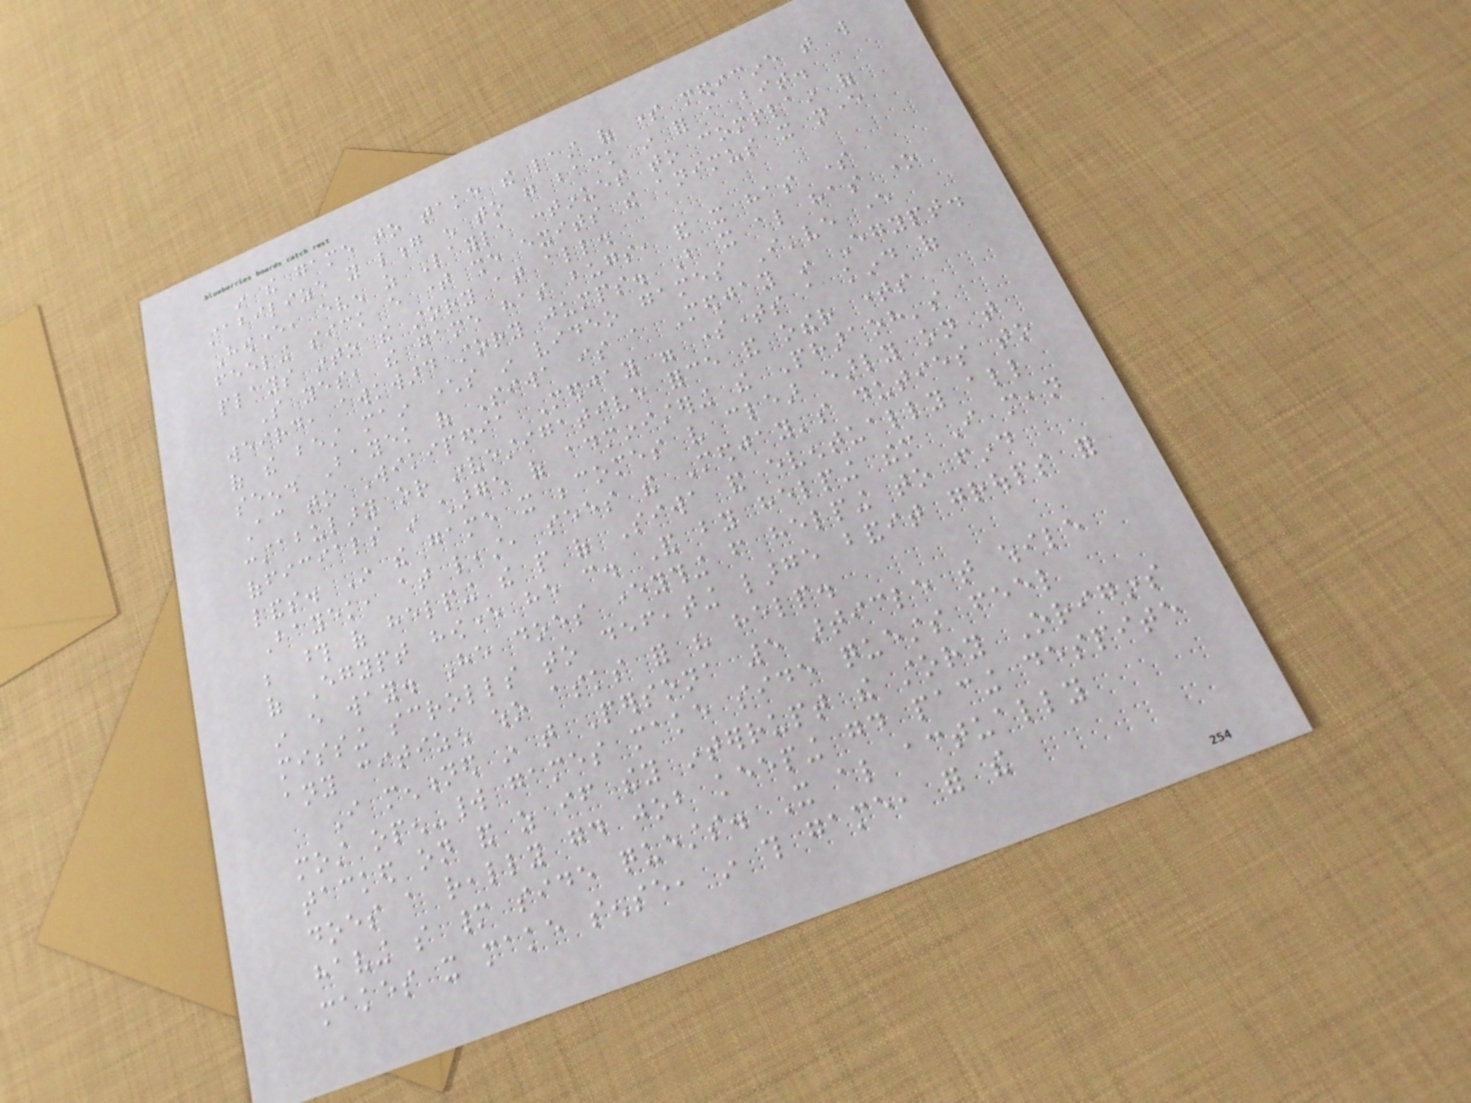in the game to take the last of some medicine that will
stabilize you long enough to go back in for a bit.
However, even as Layla continues to complain of
feeling sick every time she exits the animus it never
plays into the story at all.
So yes, the game has bugs, and it has some
weird, awkward story jumps. But it also has one
of the best main characters in video games I've ever
seen. Bayek of Siwa is a Medjay in Egypt.
According to Wikipedia Medjay were sometimes a kind of
constabulary or investigative force and other times
officials in charge of administering the Pharaoh's
lands. In the game it becomes very clear early on that
Bayek, at least, sees the Medjay's duties to
be those of helping the people of Siwa and eventually all
of Egypt however he can. And by helping them I mean
in every way. He does everything from helping to find
missing scrolls to defeating large bandit groups for
any citizen who asks for his help.
I mentioned in that Persona 5 article that while
most open-world games make side quests feel
tacked on and as if they interrupt the story Origins
does a really good job keeping good pacing despite
having so many side quests. It also actually
makes it make sense, in this game, for the
